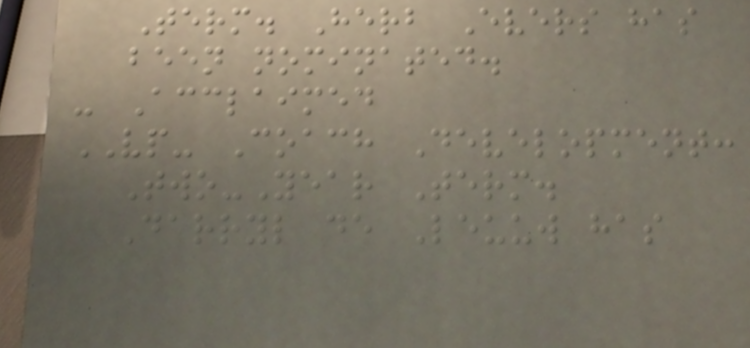Term. Herb Evers has
been nominated.
- Acclaimed
VP- Coach Development:
Two-Year Term.
Darryl de Leuuw has
